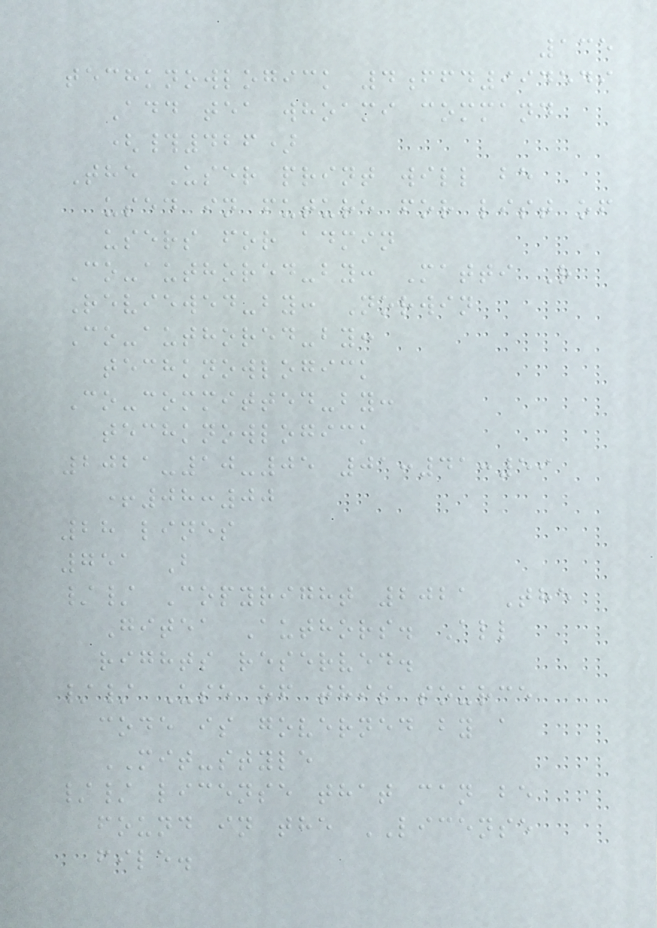135
techknowlogick 4ffd994549
Add tea whoami command
(#426)
The User print will be
used in future for list of
users for admin
Co-authored-by: Matti R
Reviewed-by: Norwin
Co-authored-by:
techknowlogick
Co-committed-by:
techknowlogick
2021-10-05 01:41:59
+08:00
28 lines
751 B
// Copyright 2021 The
Gitea Authors. All
rights reserved.
// Use of this source
code is governed by a
MIT-style
// license that can be
found in the LICENSE
file.
